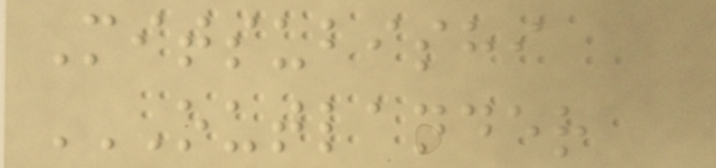Mitsubishi
OUTLANDER
